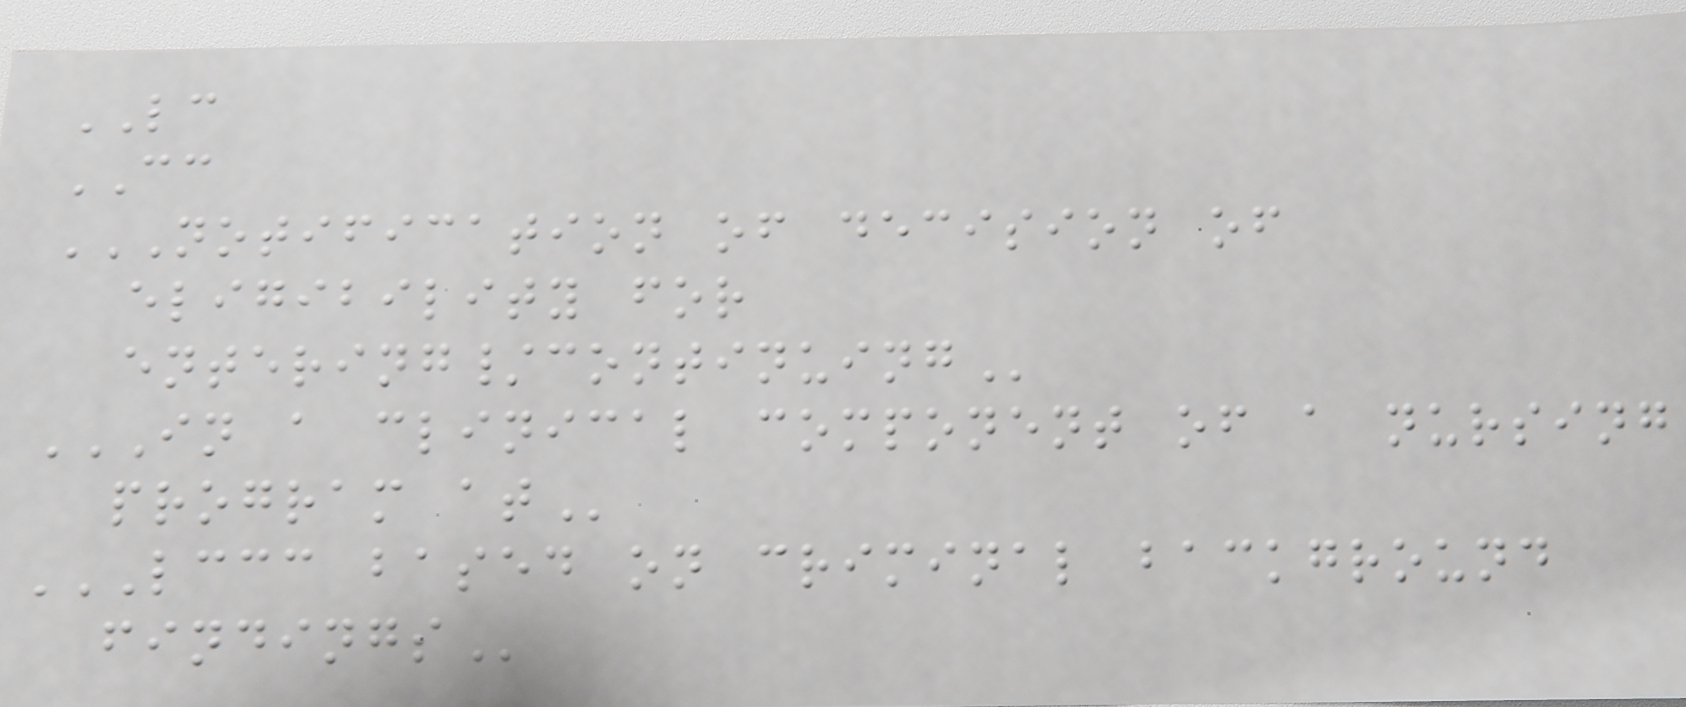LC
CC
NOTIFICATION OF DECISION OF
ELIGIBILITY FOR
ENTERING/CONTINUING
IN A CLINICAL COMPONENT OF A NURSING
PROGRAM AT
LCCC BASED ON CRIMINAL BACKGROUND
FINDINGS
